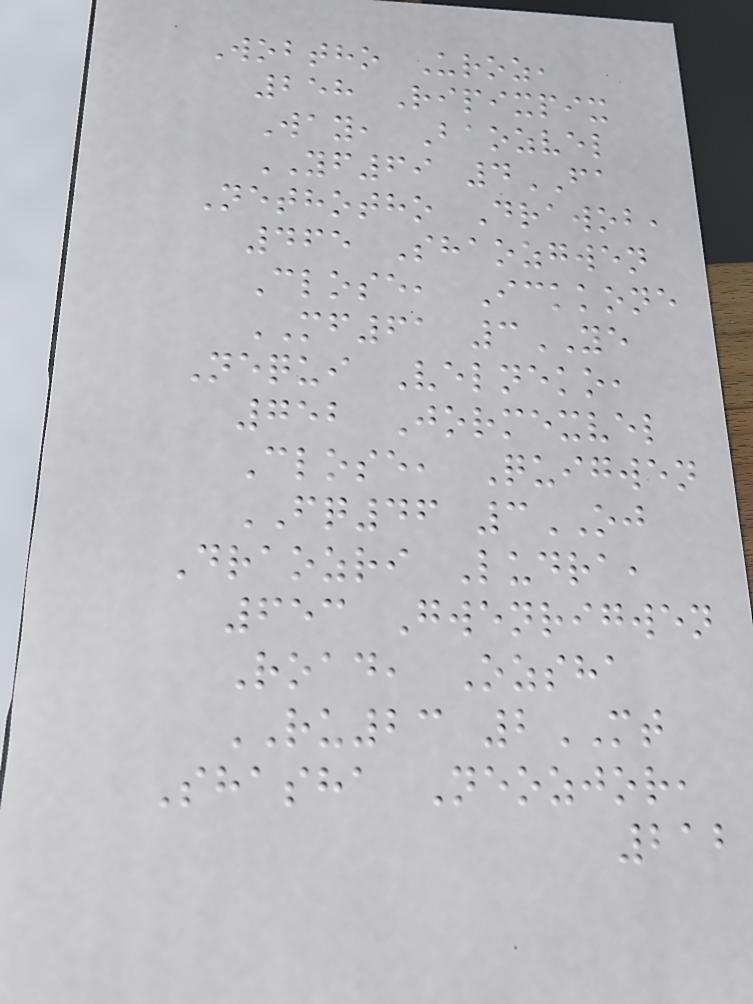Wobtho Uroz,
258 Ripixpix
Way, Baozvel
YF69 4FA
Nethotho Drawob,
465 Shaozgwen
Close, Ickkone
MF61 3YE
Nequi Velneko,
752 Jormexvel
Close, Quigwen
FQ46 3OJ
Draozri Ludra,
653 Gwenrigwen
Road, Ozsha
RU23 2MT
Shasha Neozjor,
212
